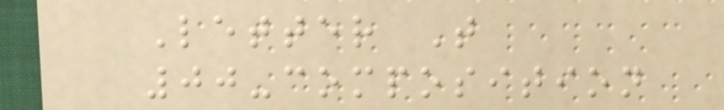Letter T
00-composition
